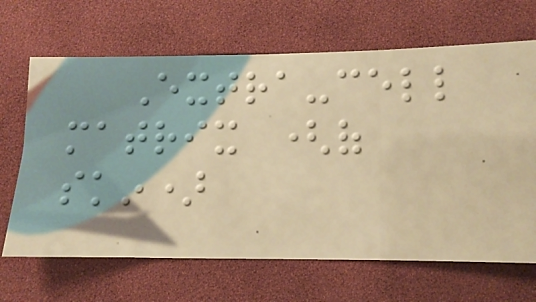Extra-cell
matrix (of
skin)
